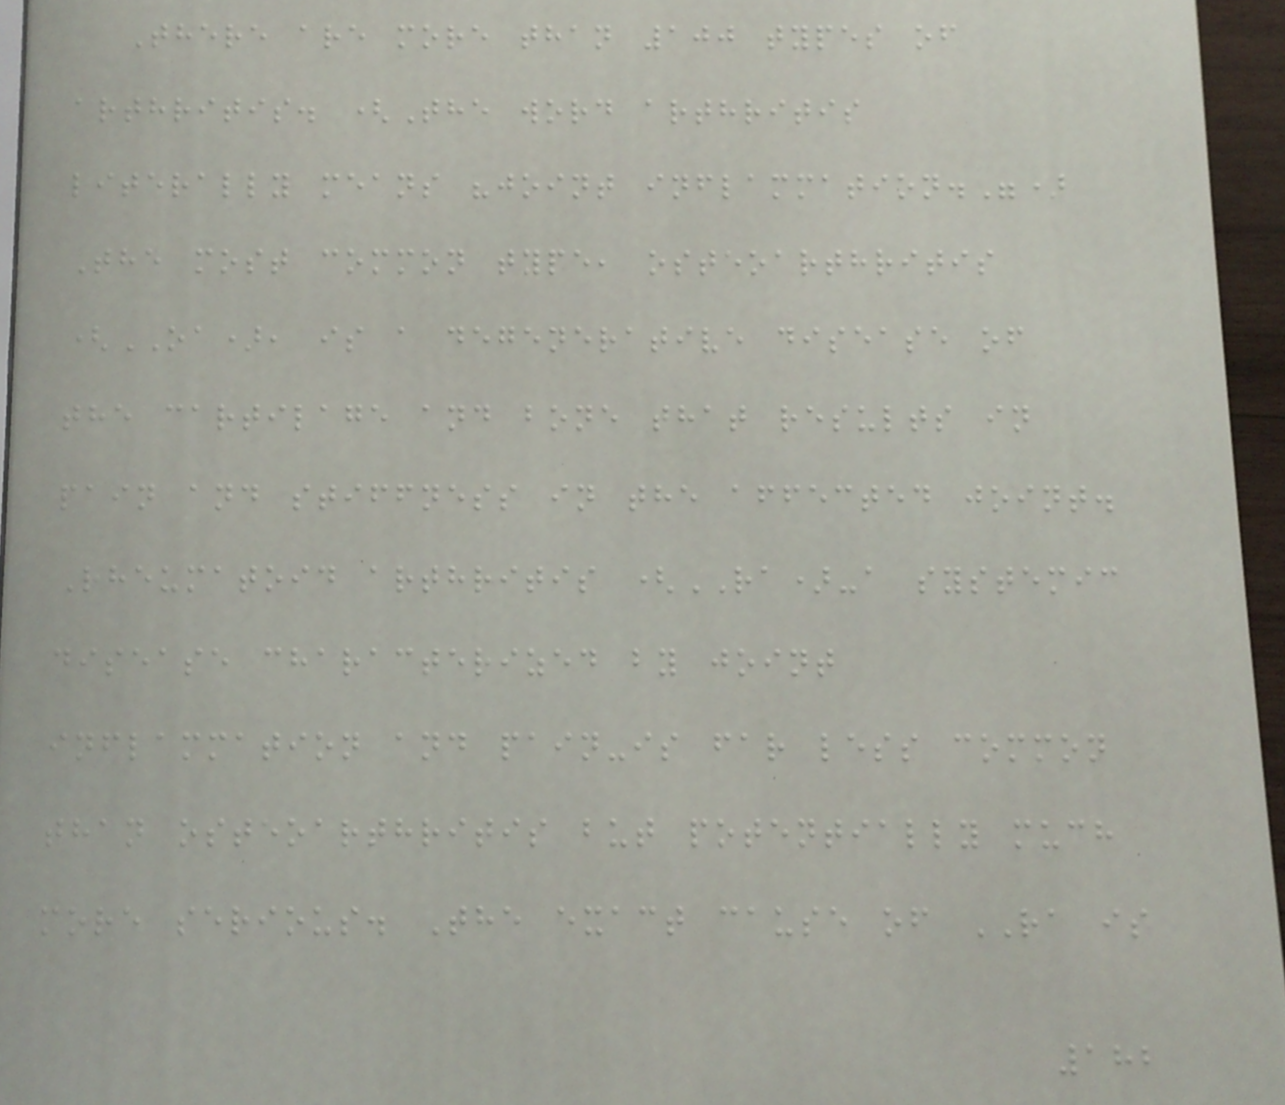There are more than 100 types of
arthritis. (The word arthritis
literally means "joint inflammation.")
The most common type, osteoarthritis
(OA), is a degenerative disease of
the cartilage and bone that results in
pain and stiffness in the affected joint.
Rheumatoid arthritis (RA)-a systemic
disease characterized by joint
inflammation and pain-is far less common
than osteoarthritis but potentially much
more serious. The exact cause of RA is
182
